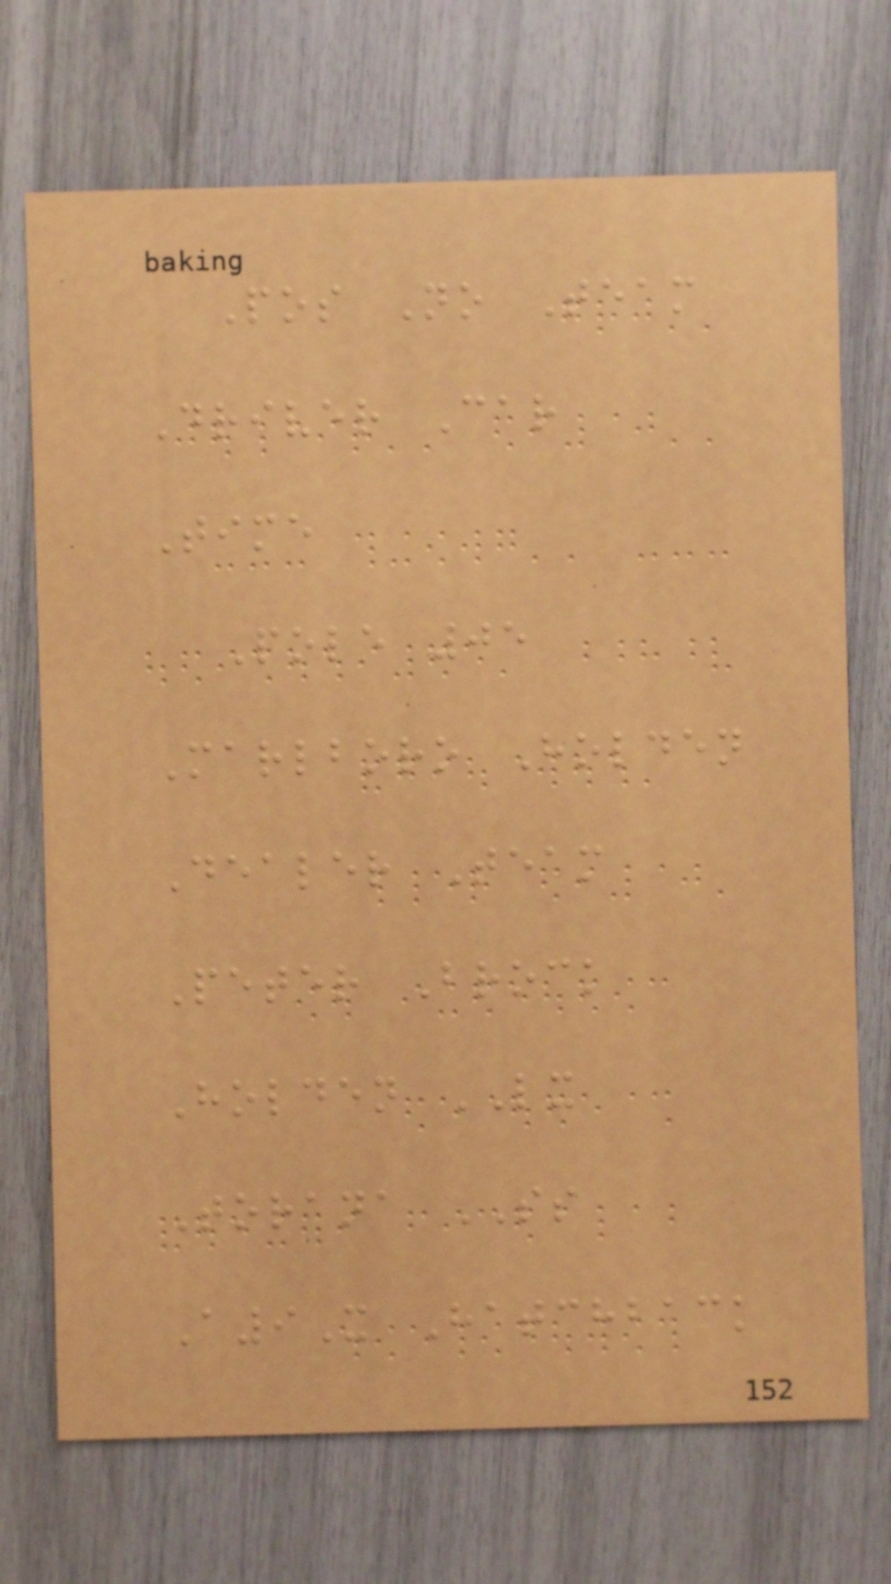Pos No Team
Driver Car
Time
Pole 05
Marlboro Holden
Dealer Team
Peter Brock
Holden LX
Torana SS
A9X Hatchback
